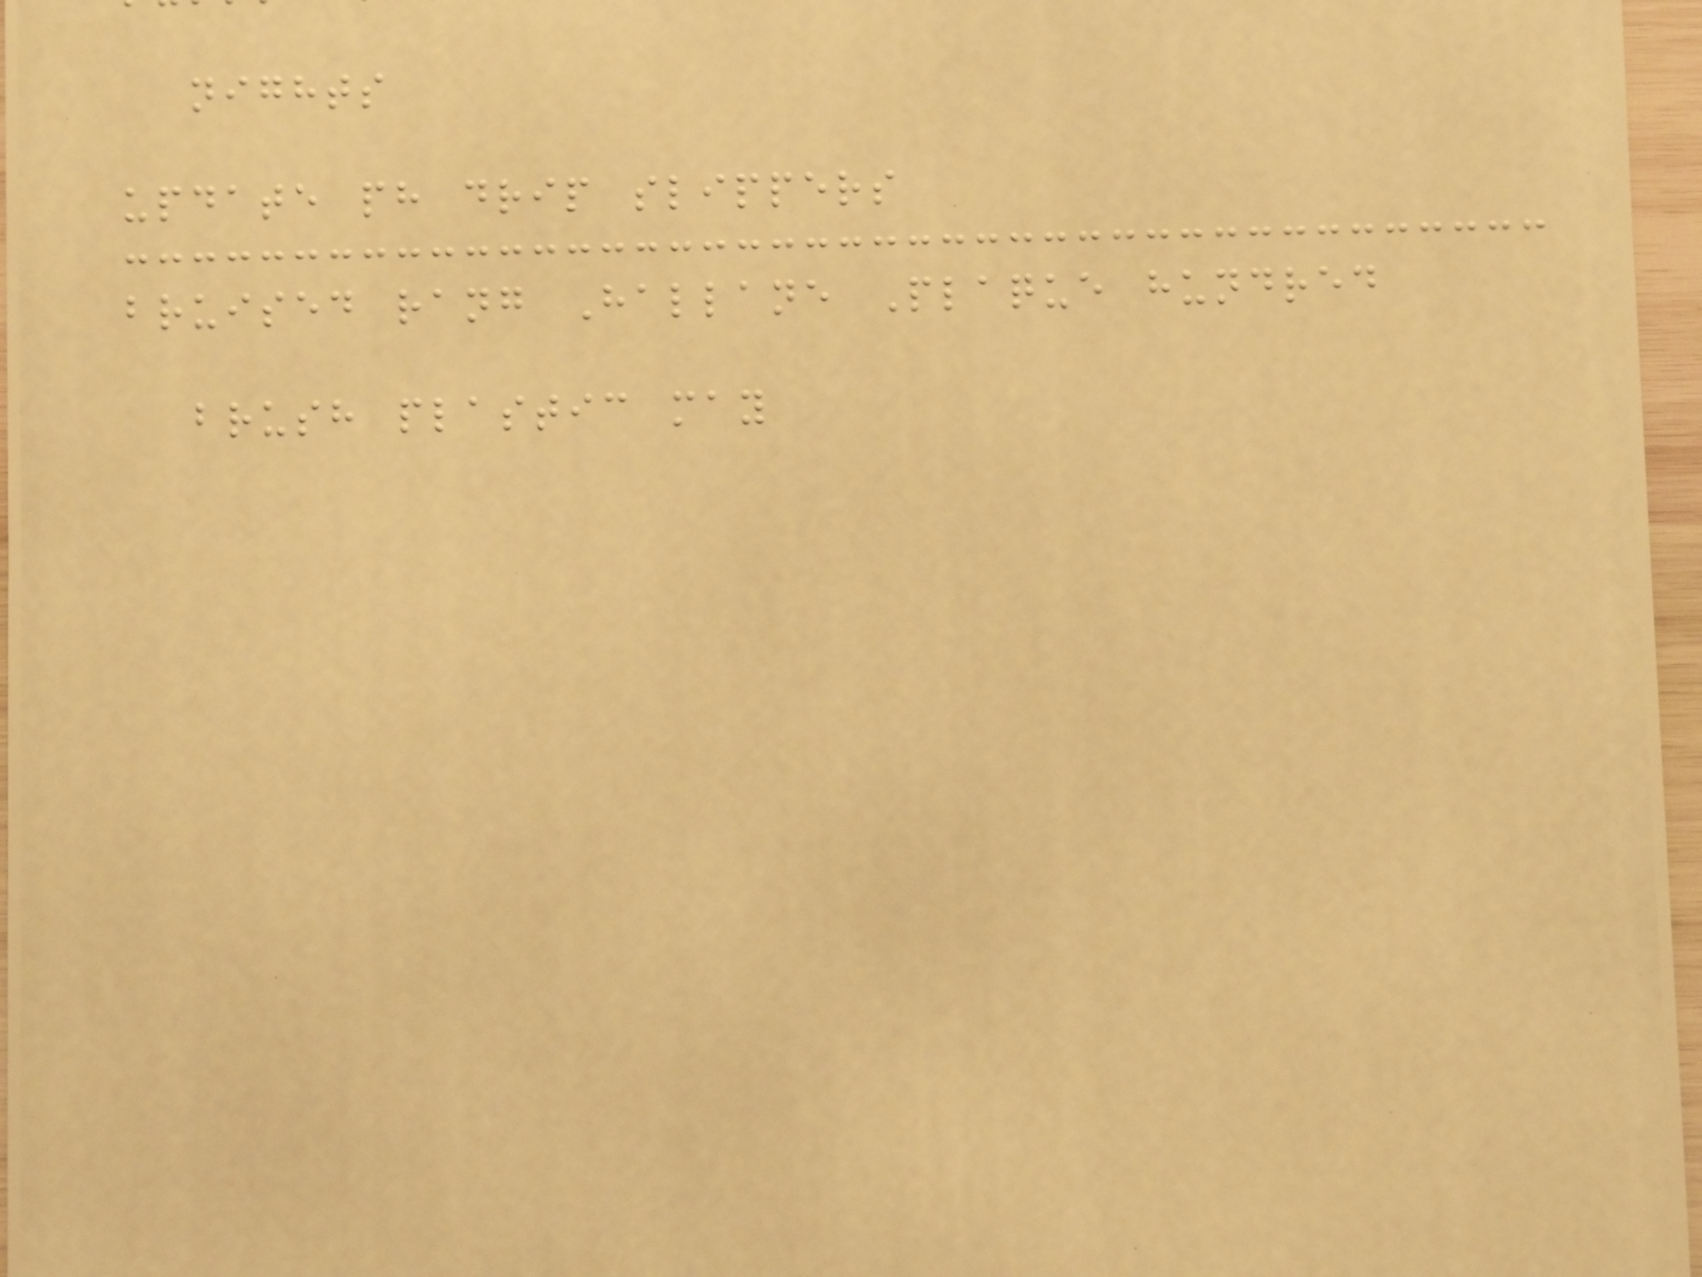nights
update ph drip slippers
bruised rang Hallane Plaque hundred
brush plastic may
